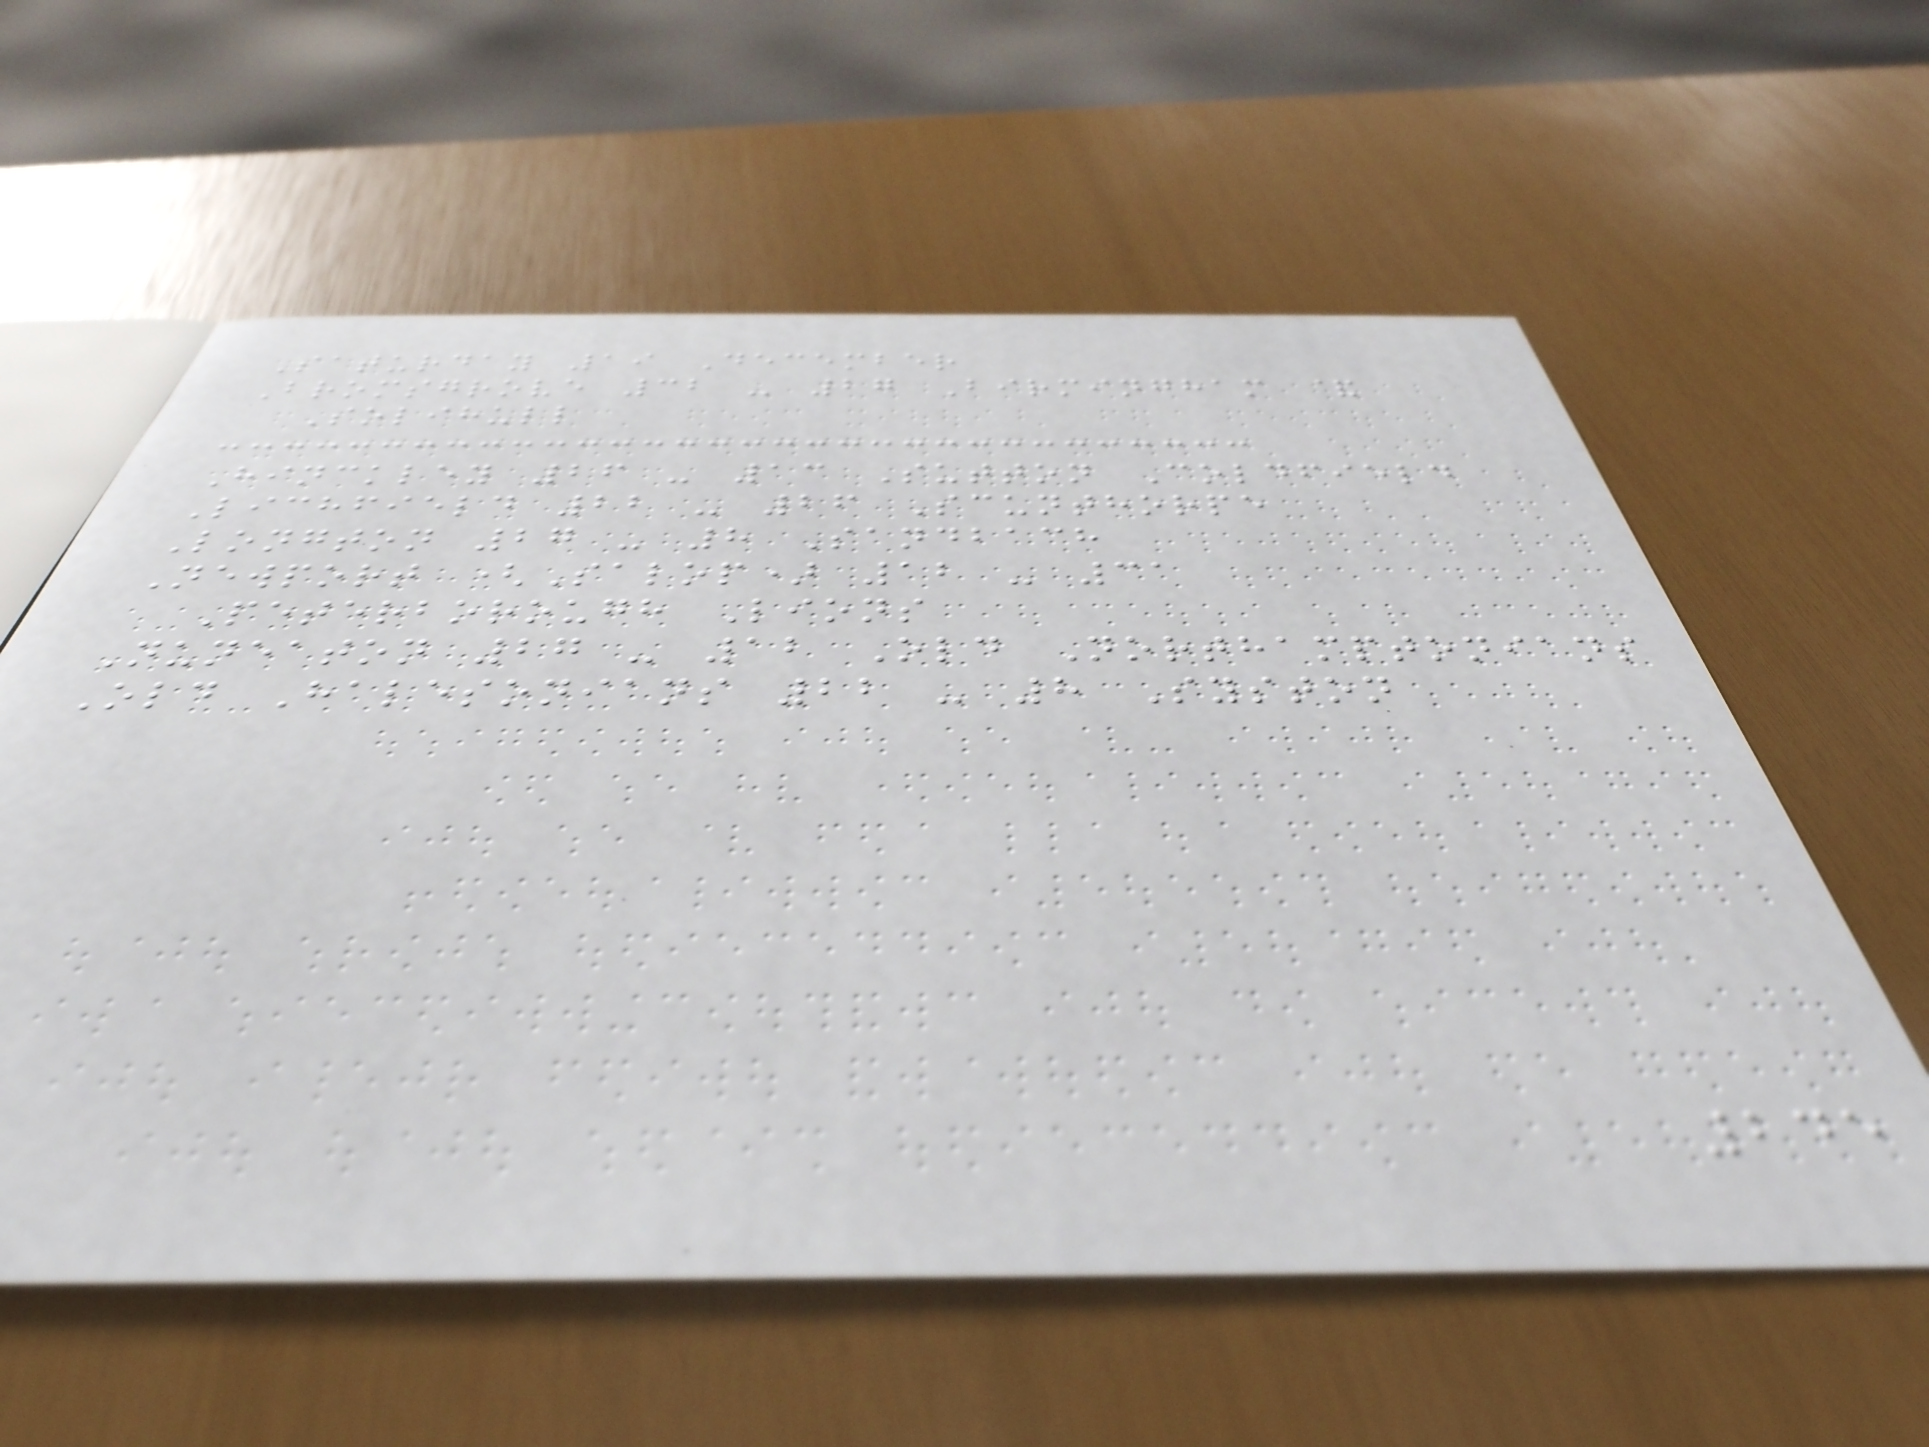Saturday 19 December
Bromsgrove 32 - 27 Birmingham &
Solihull
Hinckley 26 - 13 Sutton Coldfield
Lichfield 22 - 26 Scunthorpe
Longton 27 - 8 Sandbach
Newport (Salop) 12 - 31
Peterborough Lions
Nuneaton 27 - 12 Old Northamptonians
Old Halesonians 22 - 8 Syston
245
